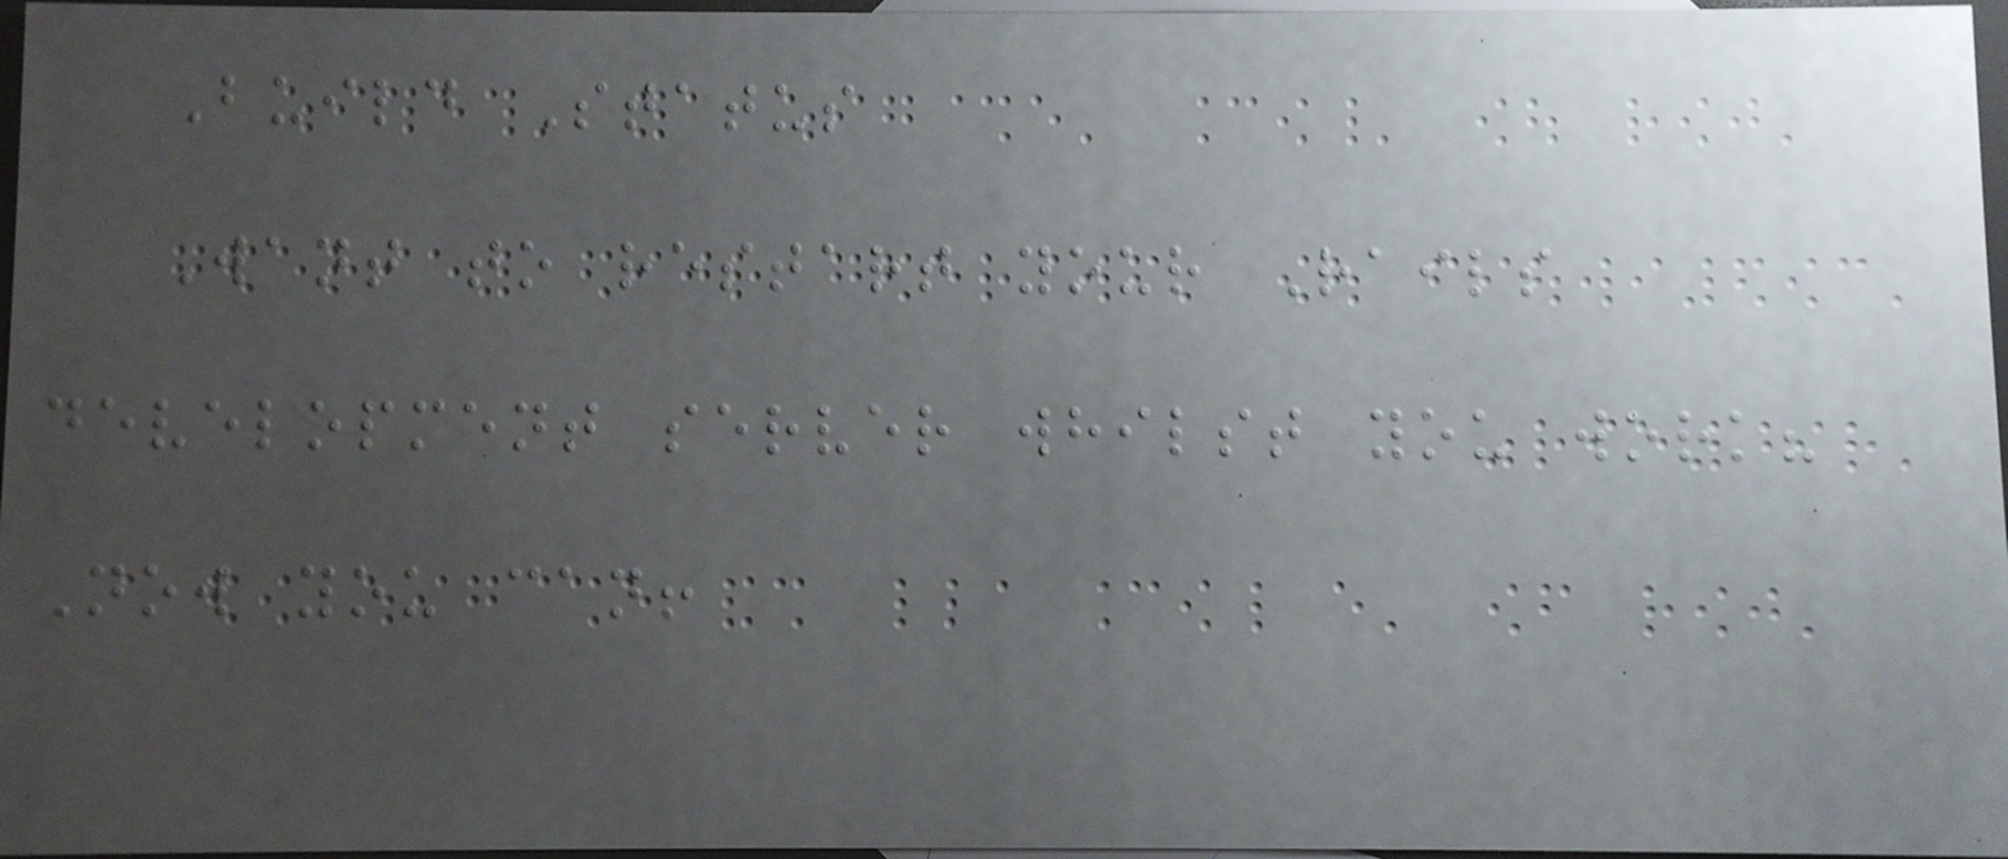Build Status
Want to restart your Rails
development server whilst you work?
Now you can!
